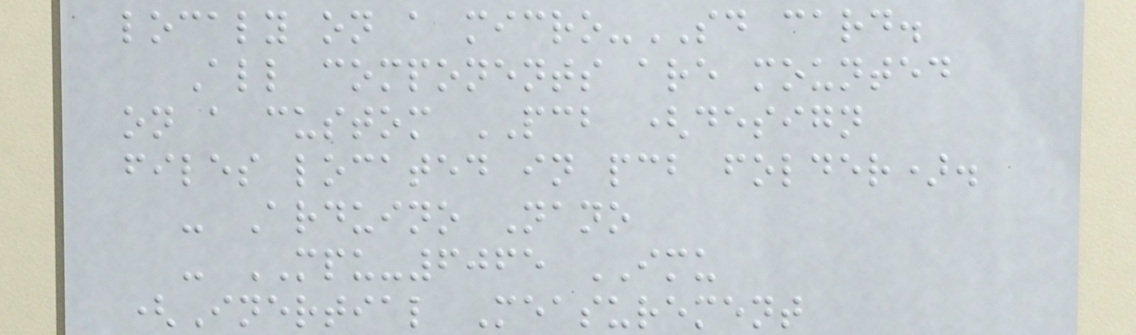localy on a micro-SD card.
All components are mounted
on a custom PCB (design
files located in pcb folder).
- Arduino Nano
- MPU-6065 IMU
(Inertial Measurement
